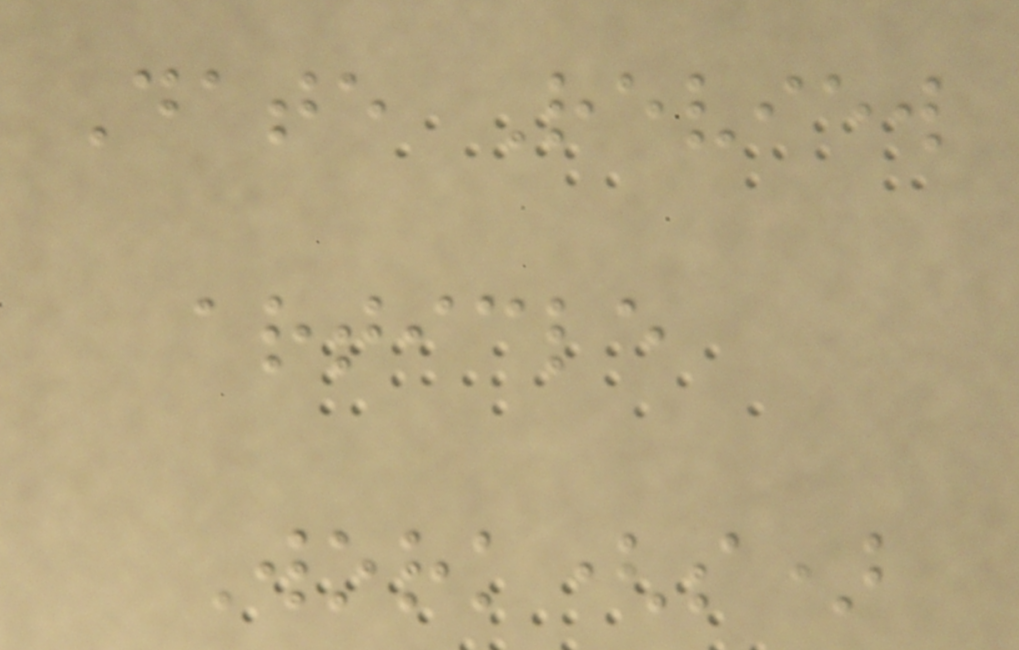Date Review
article
Work(s)
